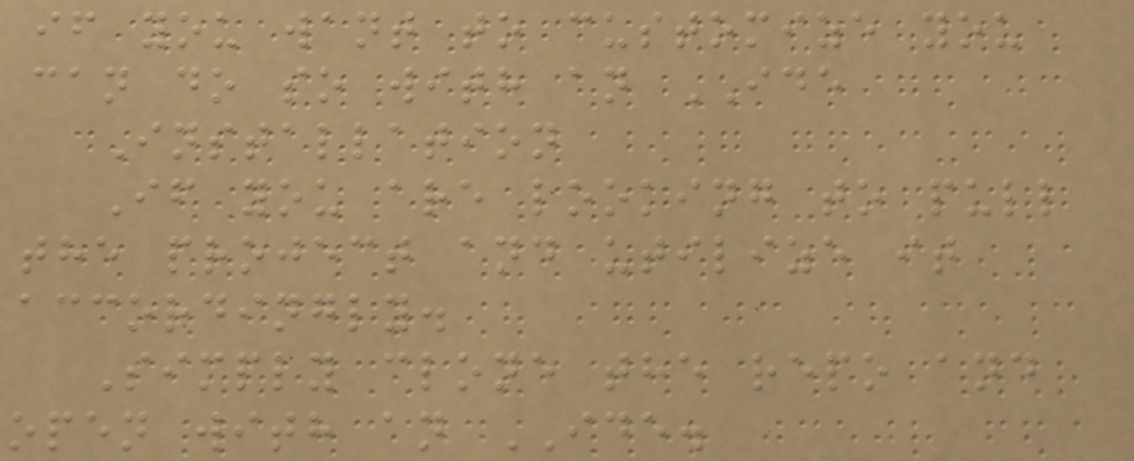if you want to customize you
can do so with an IDE
Installation
If you are looking to pull
the project and utilize it
accordingly.
Simply clone the repo and
open with an IDE.
